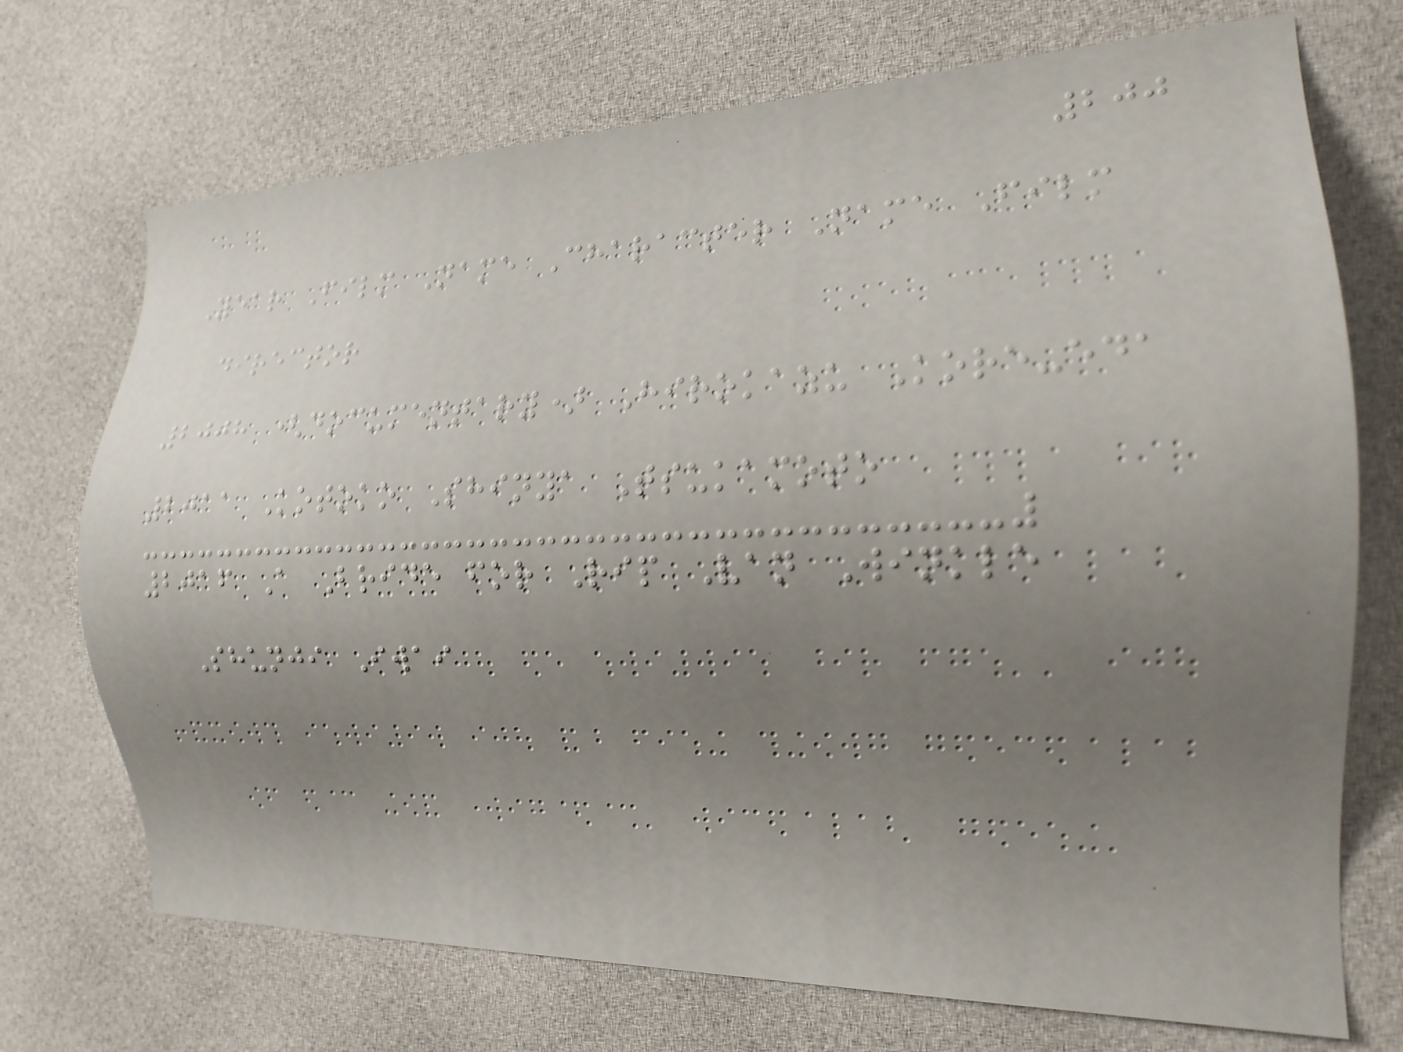200
Year Film Name Character Name Film
director
2008 (documentary) Hirokazu Kore-eda
2011 Kotoko Shinya Tsukamoto
2016 A Bride for Rip Van Winkle
Shunji Iwai
